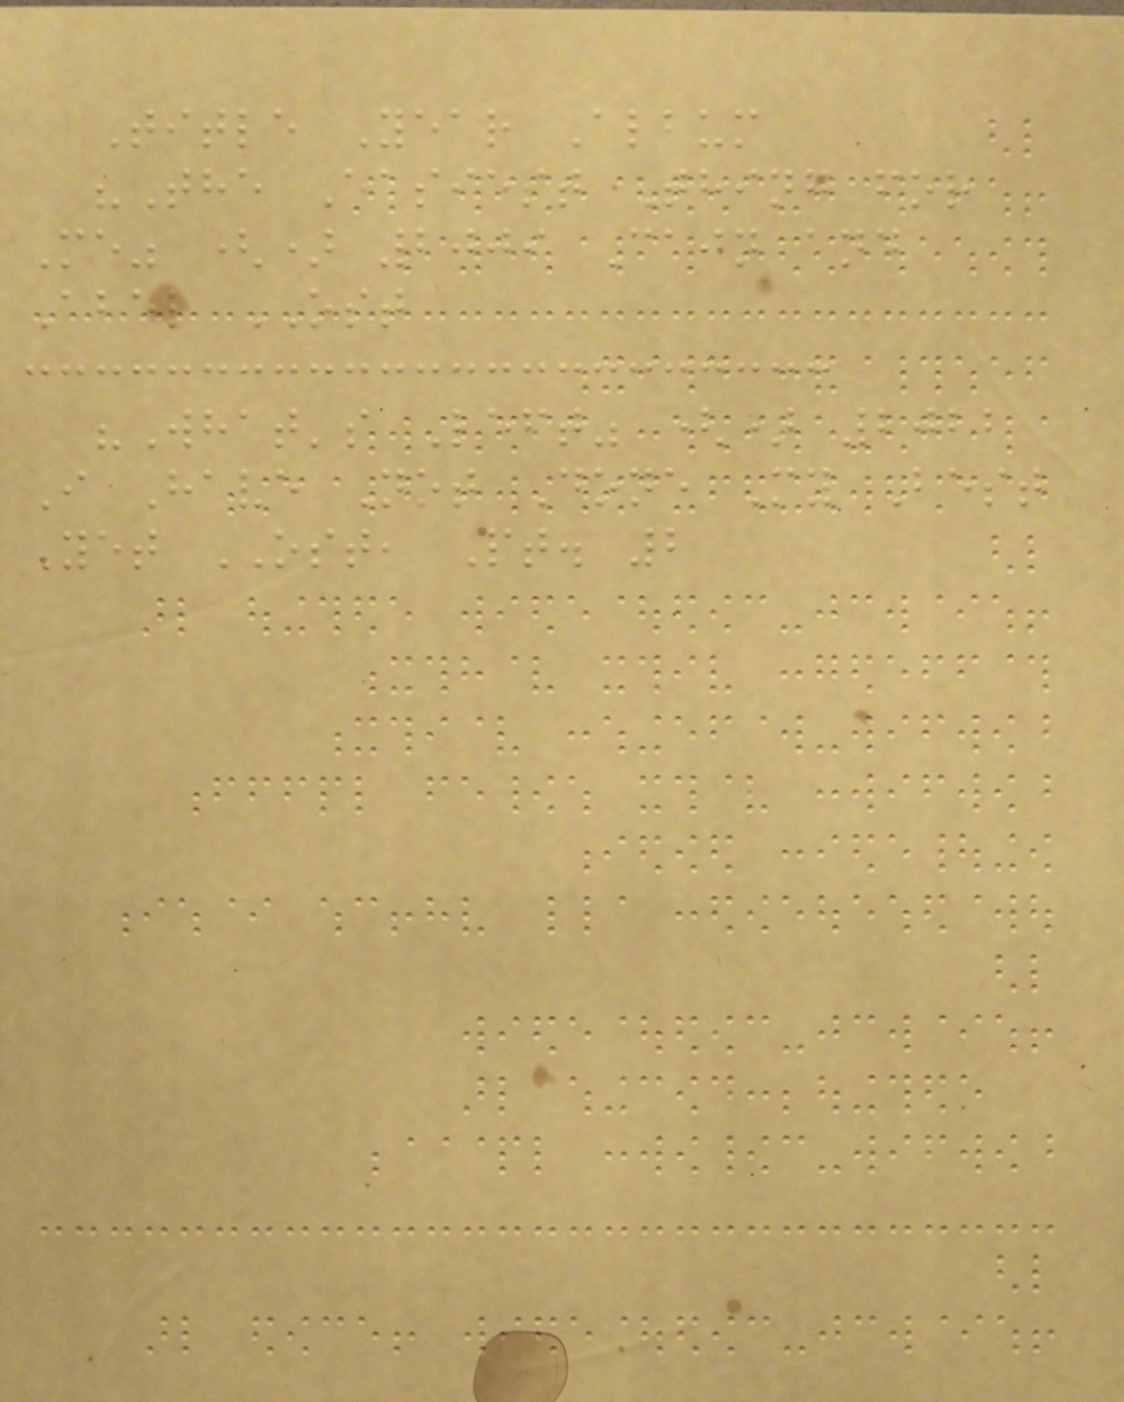Title Year Album
"The Easiest Thing for
Me" () 2009 Cain and
Abel OST
"What's Left" () 2022
I Have Not Done My Best
Yet OST, Pt. 2
